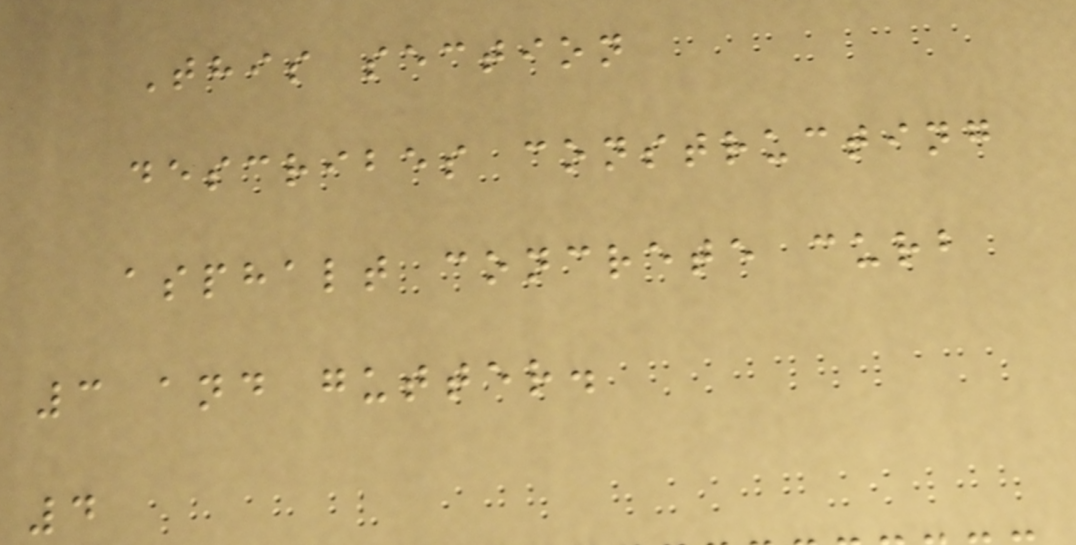This section
describes constructing
asphalt concrete curb
3 and gutter.
4
